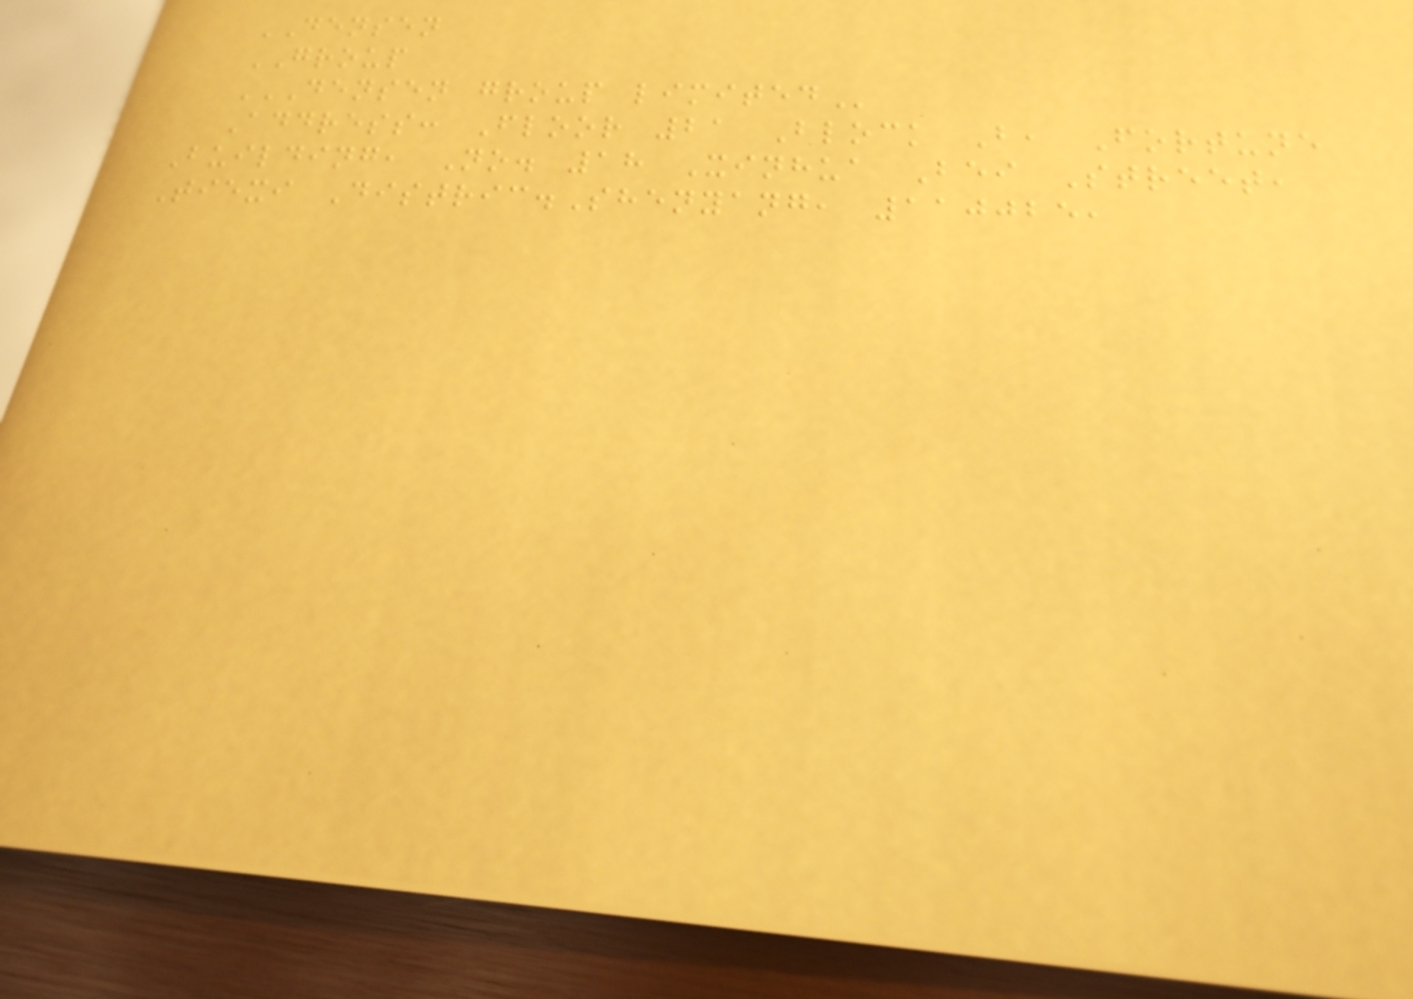DENSEN
GROUP
DENSEN GROUP LIMITED
Address: Floor 21 Block B, Fortune
Building, No. 18 Xinhua Bei Street,
Tiexi Distric.Shenyang, 110025,
